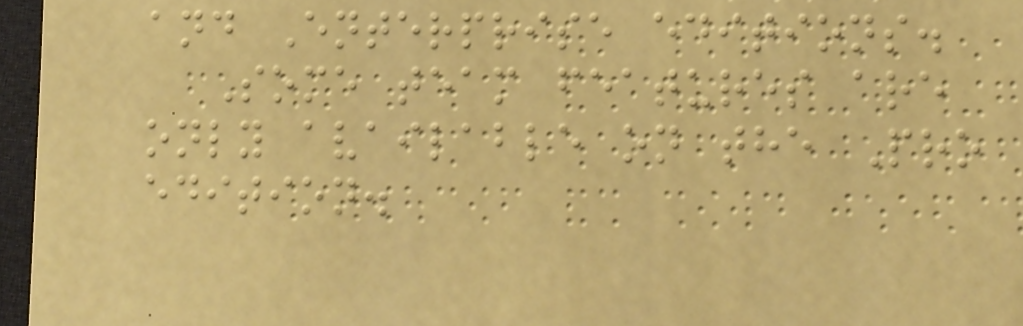and Enterprise editions.
Some team features are
only available on the Pro
edition.
